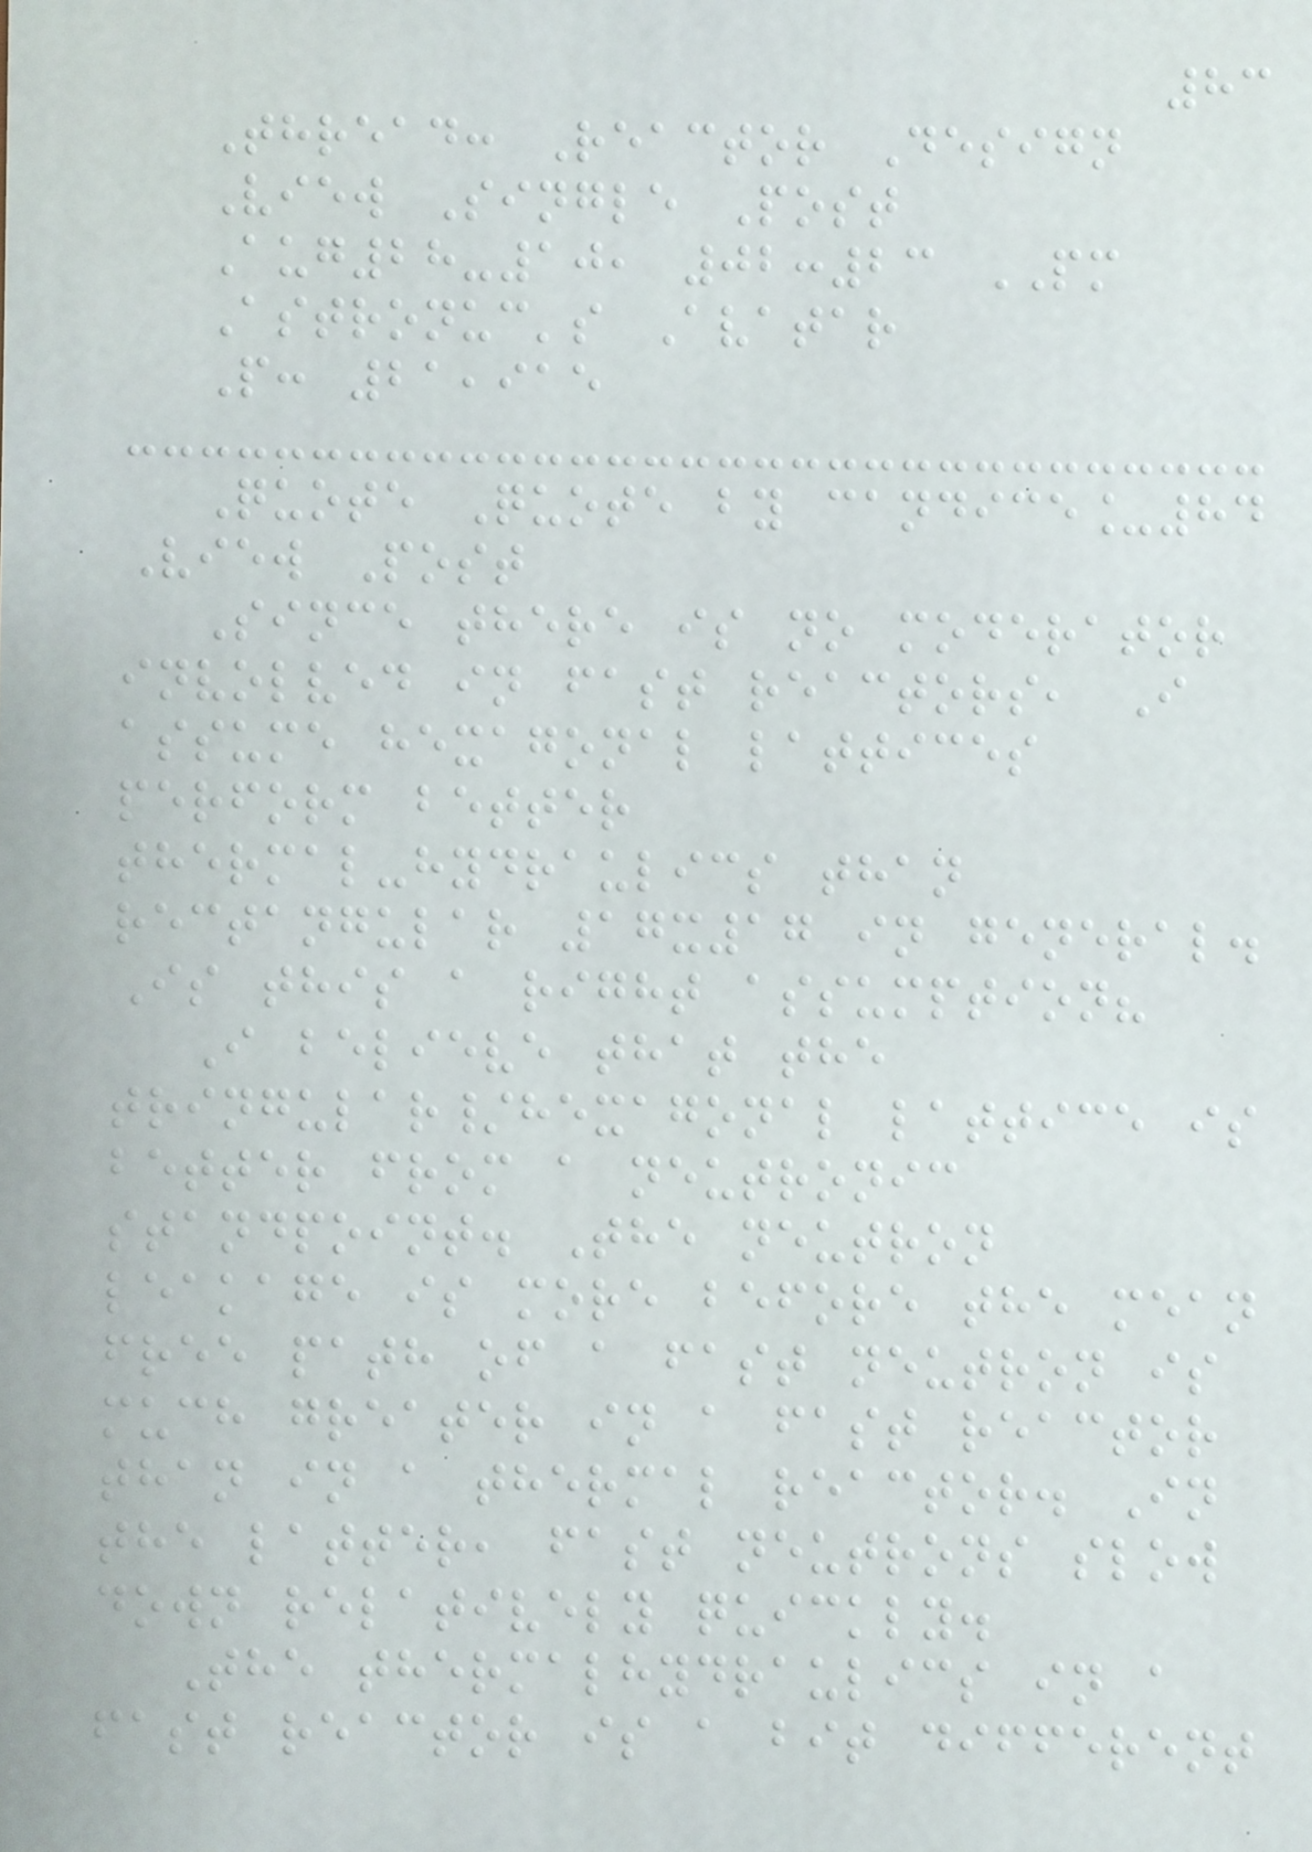83
Thread: Reactor Design
View Single Post
Aug28-10, 02:23 PM
Astronuc's Avatar
P: 21,915
Quote Quote by candice_84
View Post
Since there is no moderator
involved in fast reactors, I
assume hexagonal lattices
perform better
thermal-hydraulics than
rectangular 17x17 in general.
Is this a right assumption?
I believe that the
tringular/hexagonal lattice is
better from a neutronic
standpoint. The neutron
leakage is more before the mean
free path of a fast neutron is
much greater in a fast reactor
than in a thermal reactor. In
the latter, fast neutrons slow
down relatively quickly.
The thermalhydraulics in a
fast reactor is a bit different
